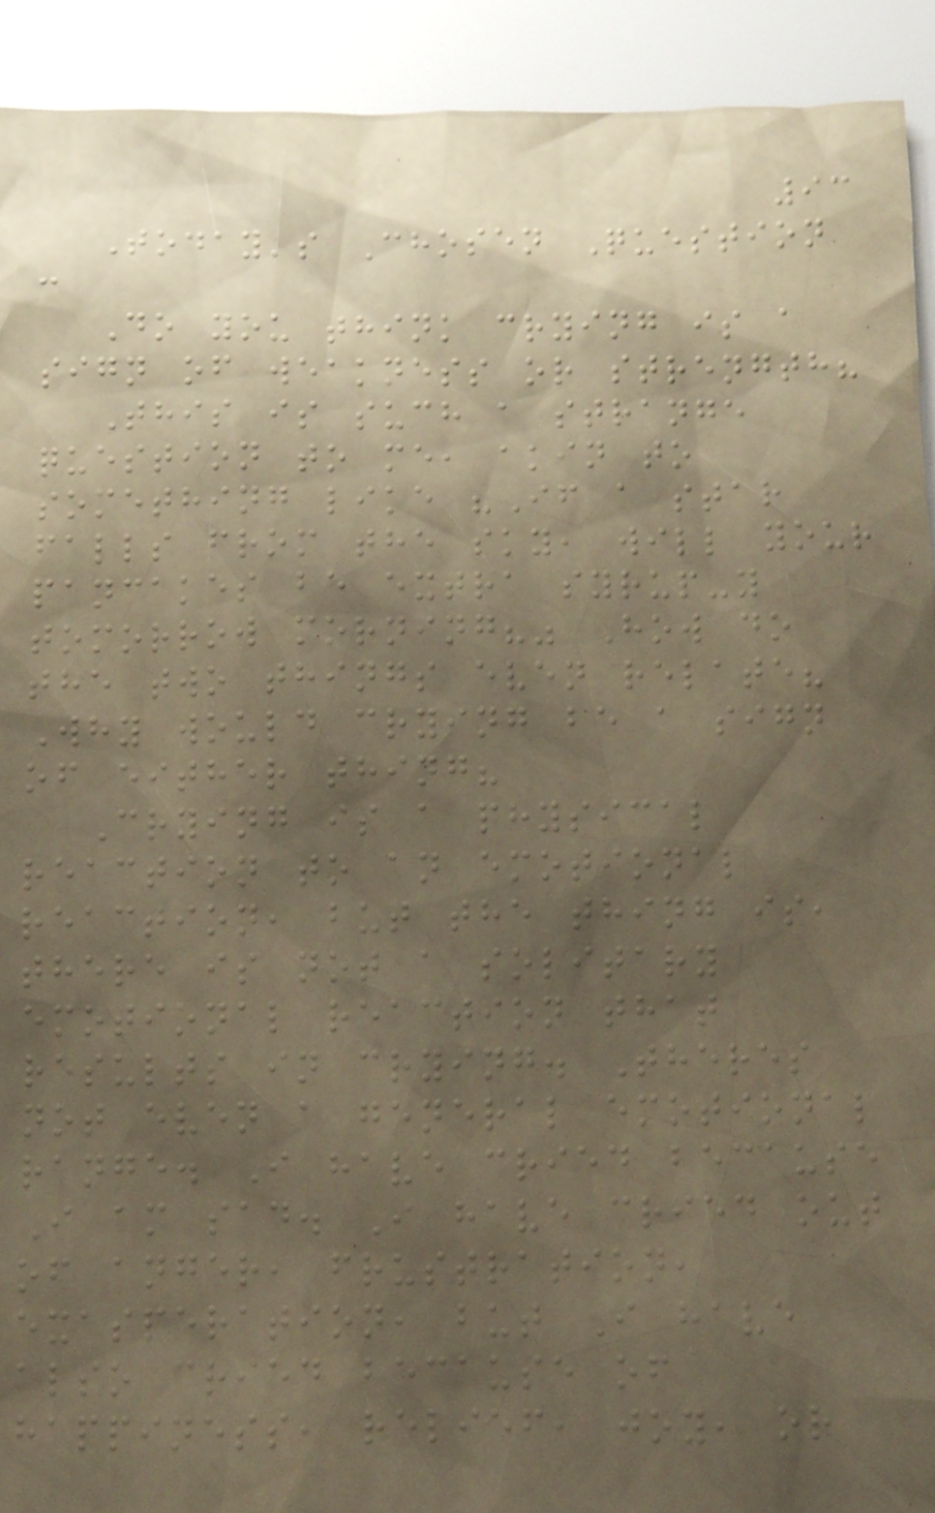93
Today's Chosen Question
:
Do you think crying is a
sign of weakness or strength?
This is such a strange
question to me, akin to
something like "If a star
falls from the sky, will your
pancakes be extra syrup-y
tomorrow morning?" How do
the two things even relate?
Why would crying be a sign
of either thing?
Crying is a physical
reaction to an emotional
reaction, but the thing is,
there is not a solitary
emotional reaction that
results in crying. Theres
not even a general emotional
range. I have cried because
I am sad. I have cried out
of anger, frustration,
exasperation, but I have
also cried because of
happiness, relief, joy, or
